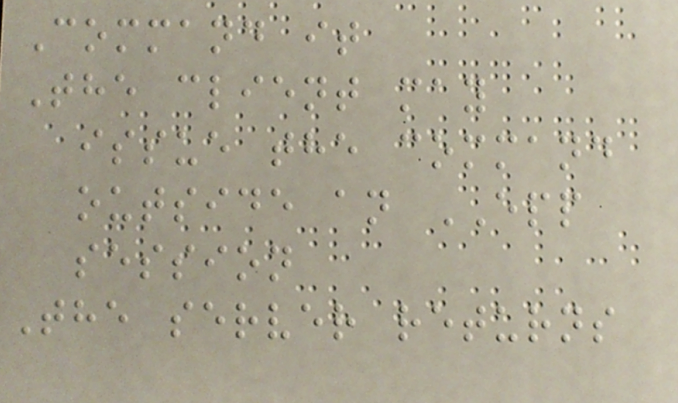Command it
The client may
issue the command
outside an EPP
session
The server returns
